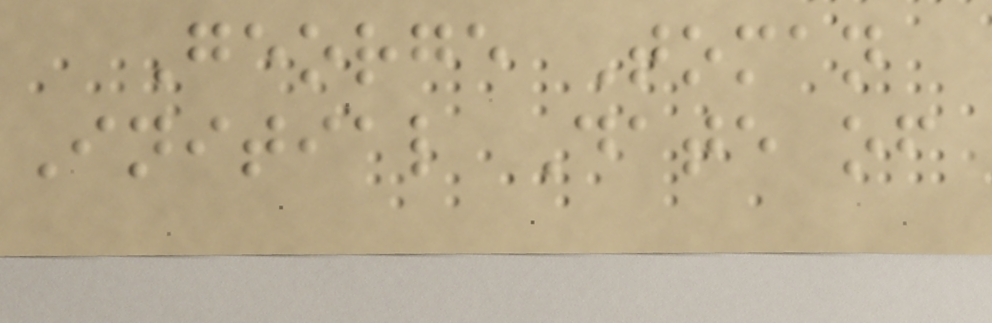George Toman
Initial Date of
